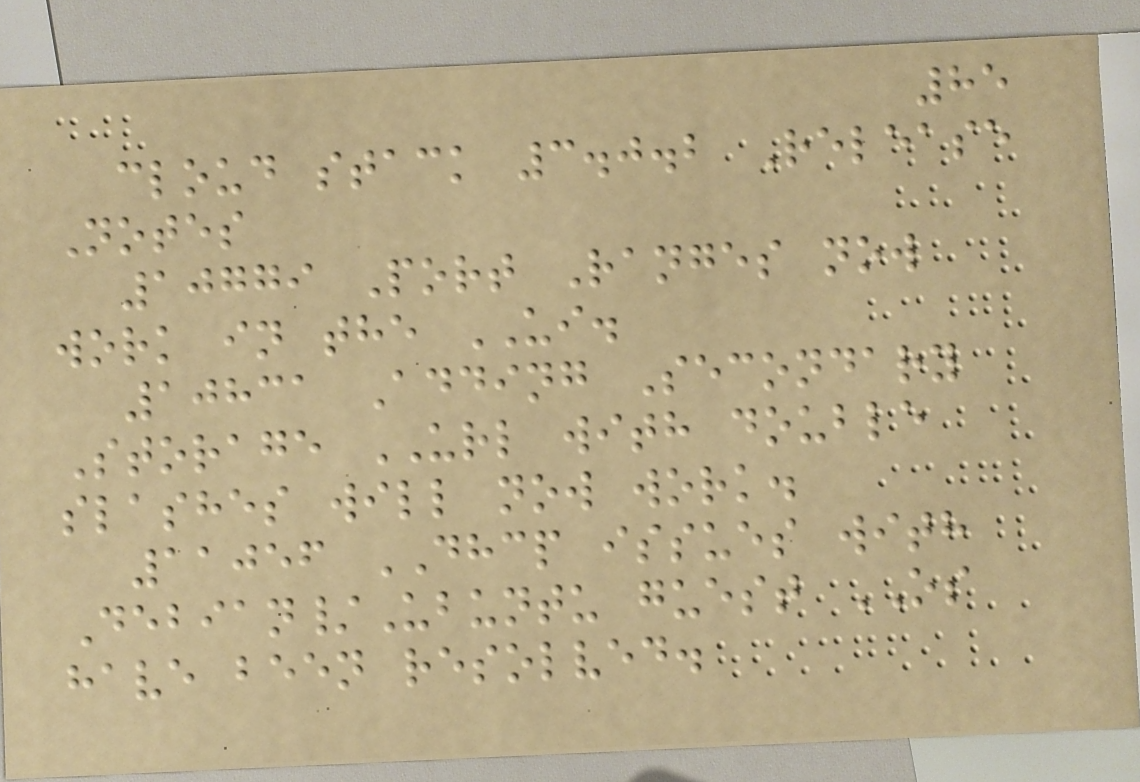85
cloud stack 3.0.2 Release
Notes
10779 Port Ranges now
work in the UI.
10831 Adding Secondary
Storage URL with double
slashes will now work.
11056 DHCP issues with
Debian/Ubuntu guest OS
have been resolved.
